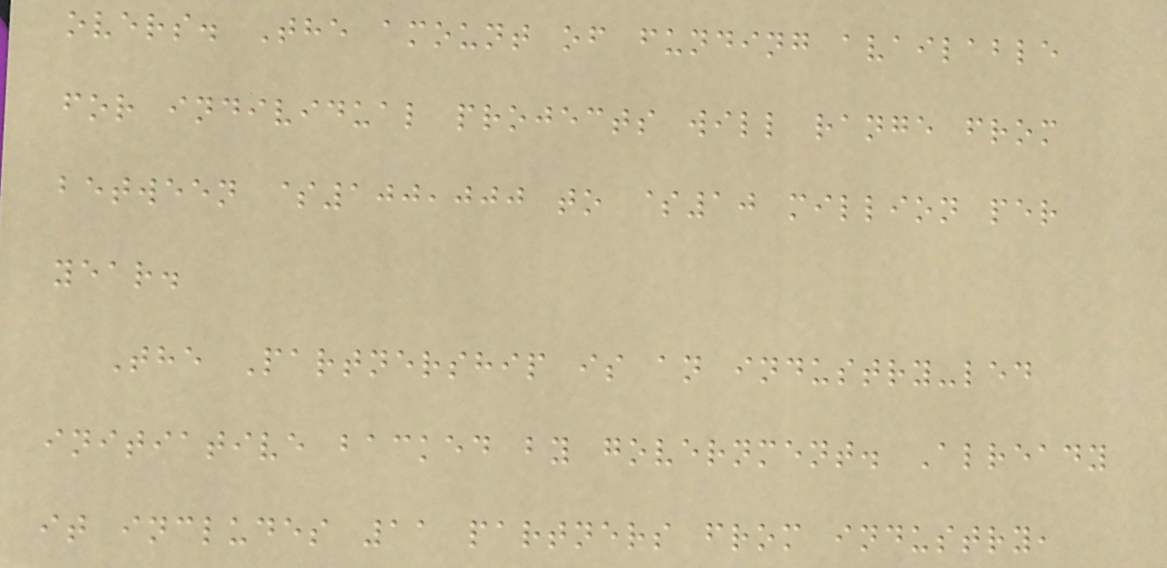overs. The amount of funding available
for individual projects will range from
between $100,000 to $10 million per
year.
The Partnership is an industry-led
initiative backed by government. Already
it includes 11 partners from industry,
